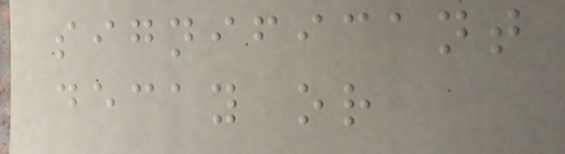significant
decay or
